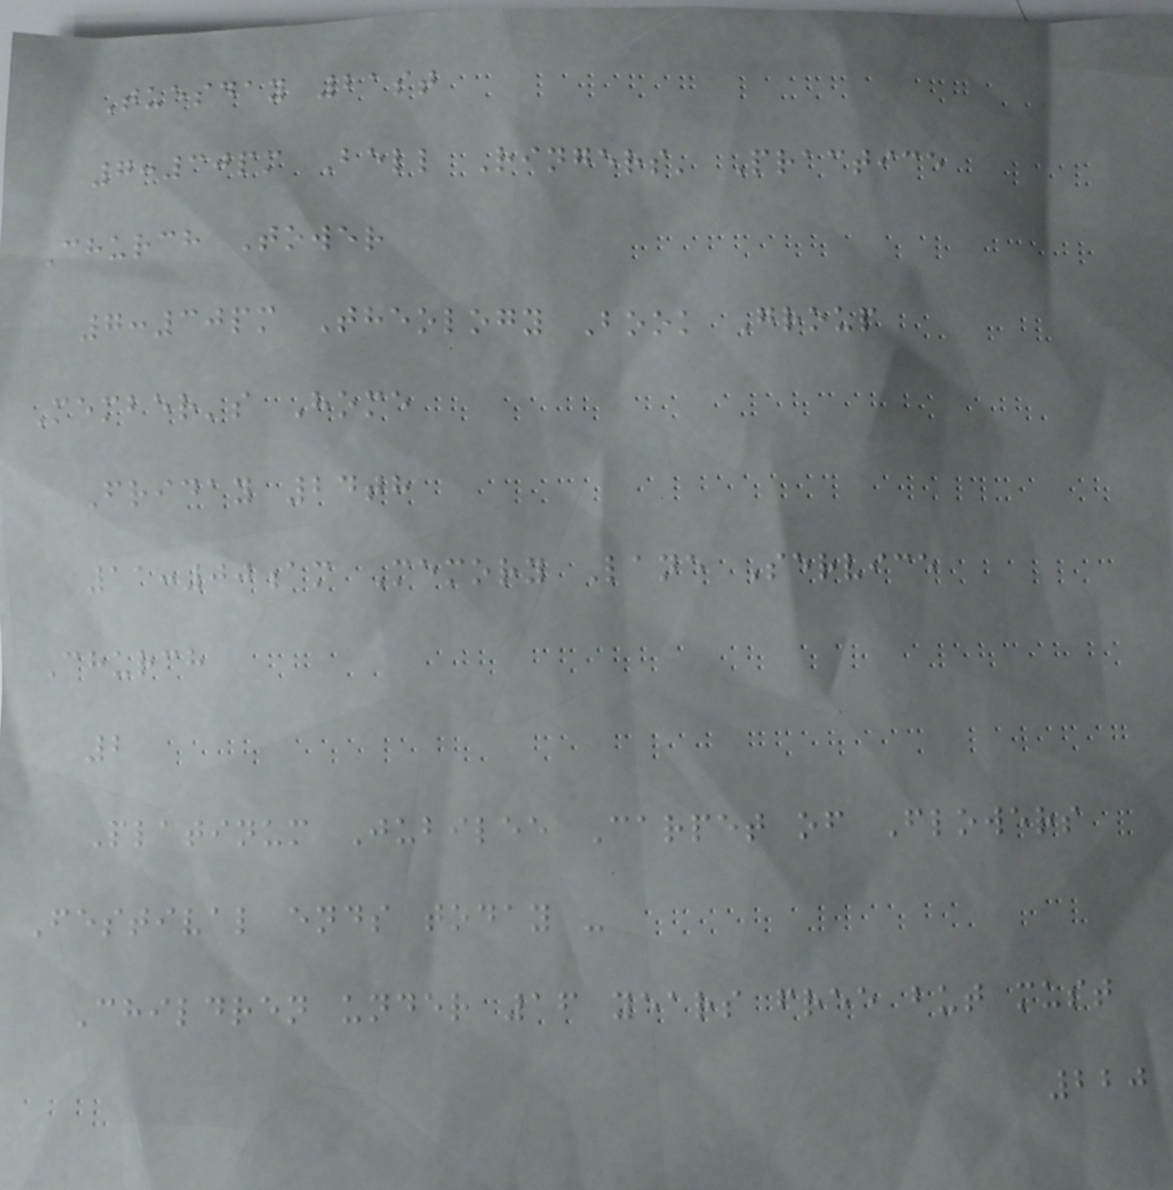Tuesday 21st
7:30pm Bell Ringers' Practice
Church Tower
7:30pm Theology Book Group
Member's Home
Friday 24th
11:00am Memory Lane Service
Church
2
Platinum Jubilee Carpet of Flowers
Festival ends today -
Children under 16 years free but must
220
